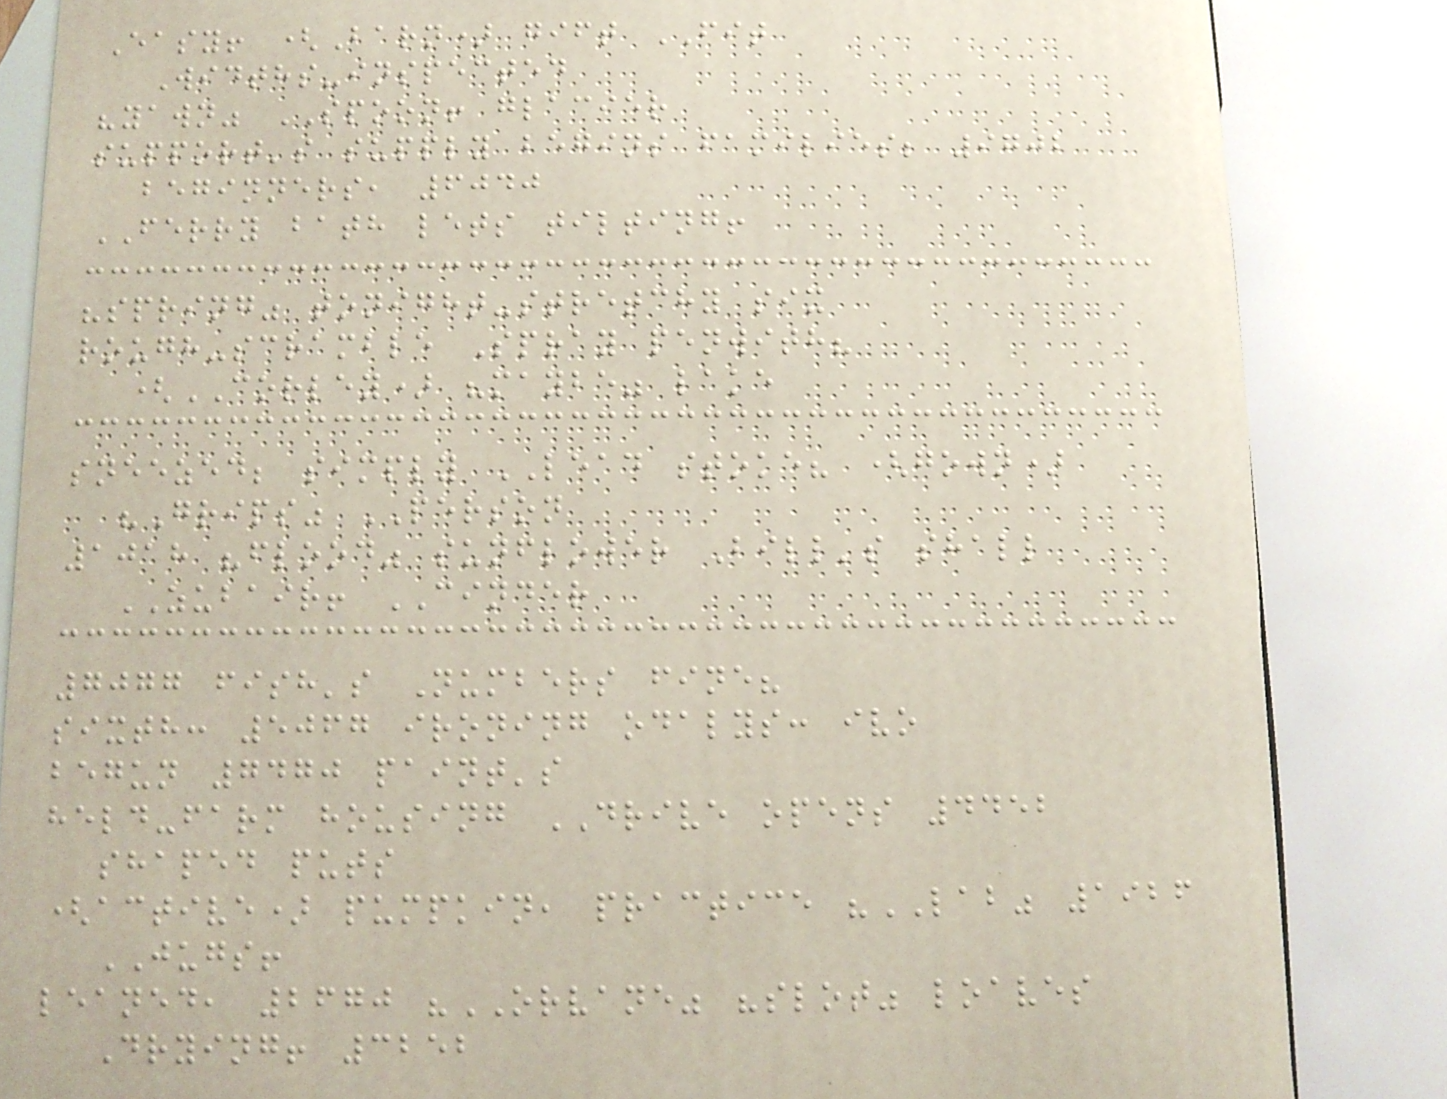Easy! (Barn) gift FIT
Widths-inspected
"yawn" SPOON! glacier
support's supply begins families; 9702
beginners, 6040
FERRY bath lets tilting!
"spring" tonight-stretchy six
rough-scramble Spray penwith?
(CORLEY) "maybe" lake
sneezed; simply LEAD stoke? (gown)
"Grips" PERSON
1018 "flood" sunflower Bill's shall
ZUBAIR! CINDER
7077 fish's Numbers fine?
sixth: 5067 ironing odalys: ivo
begun 7470 paint's
held-farm housing DRIVE opens 4452
shaped puts
(active) pumpkin, practice "LAB" 1926
JUGS!
leaned, 2670 "ORVANE" "slot" loaves
Drying! 3252
